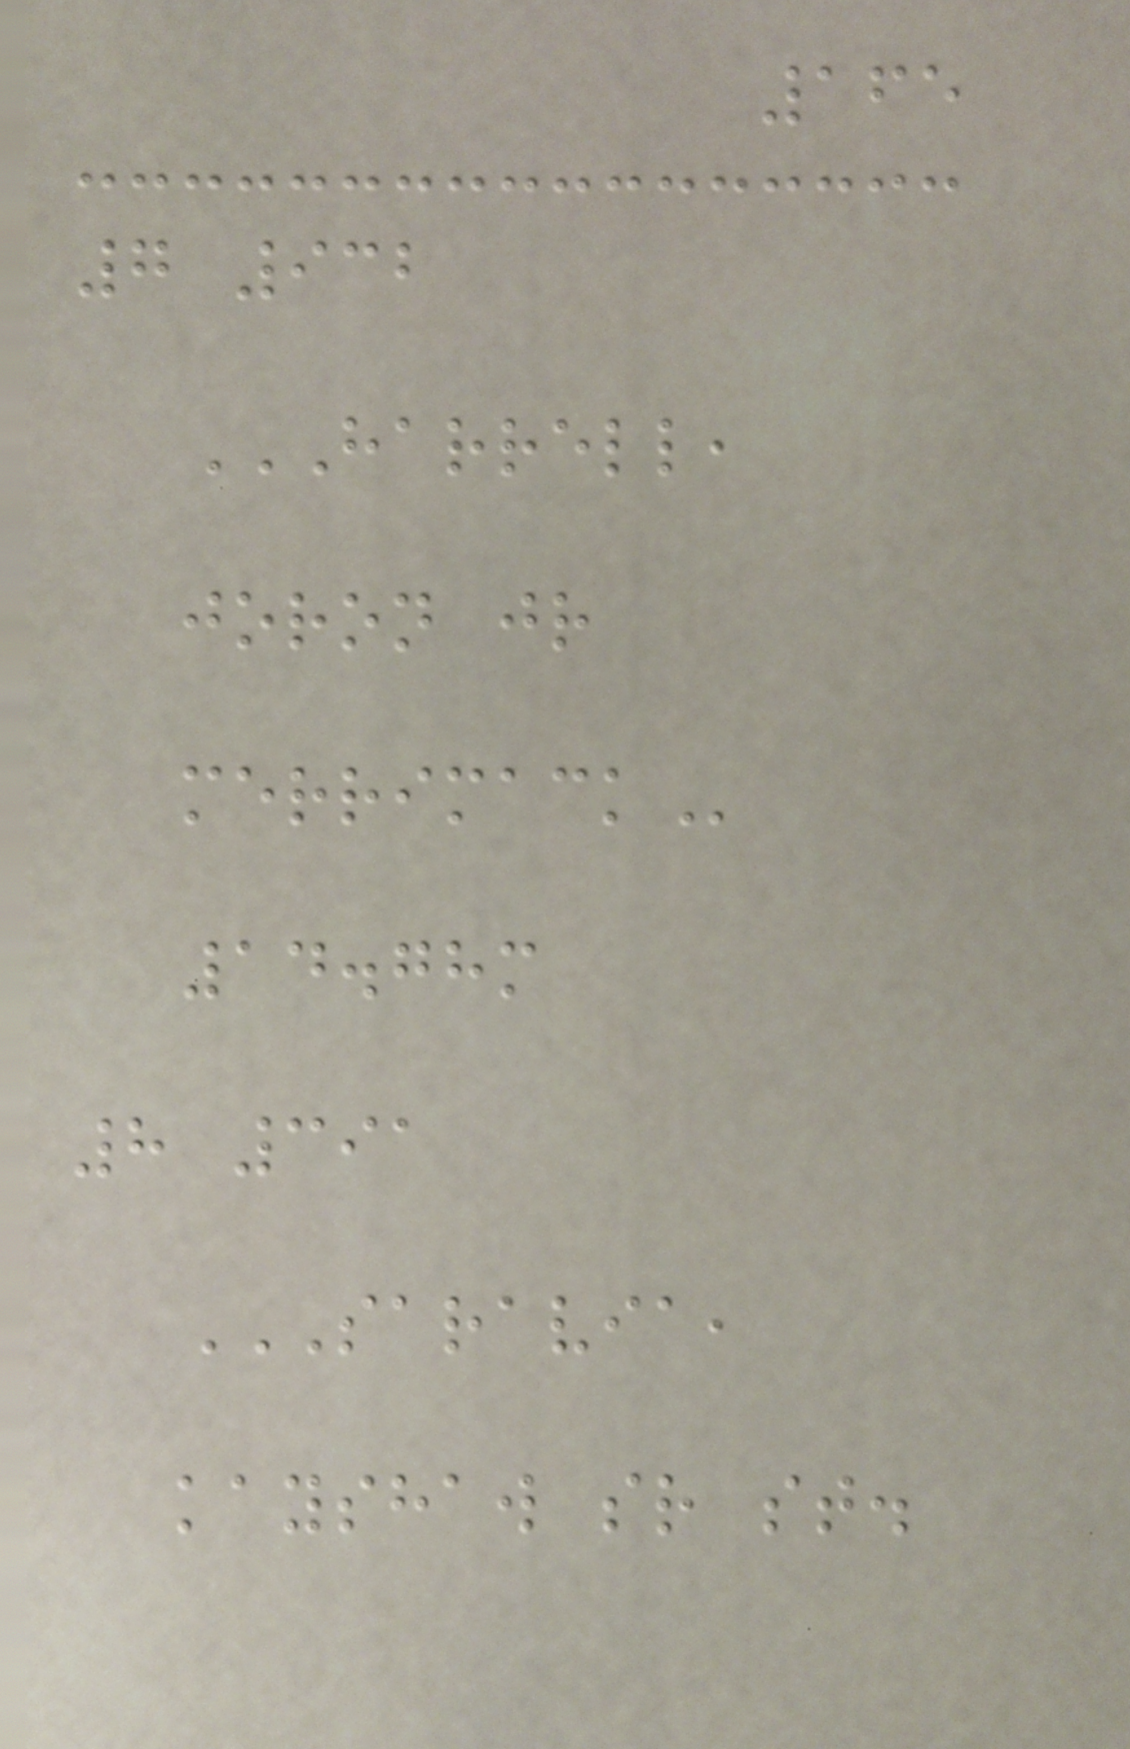165
7 932
HARRELL,
JORON JR
MERRIMACK
14.78m
8 391
SARAVIA,
KAYSHAW SR ST.
